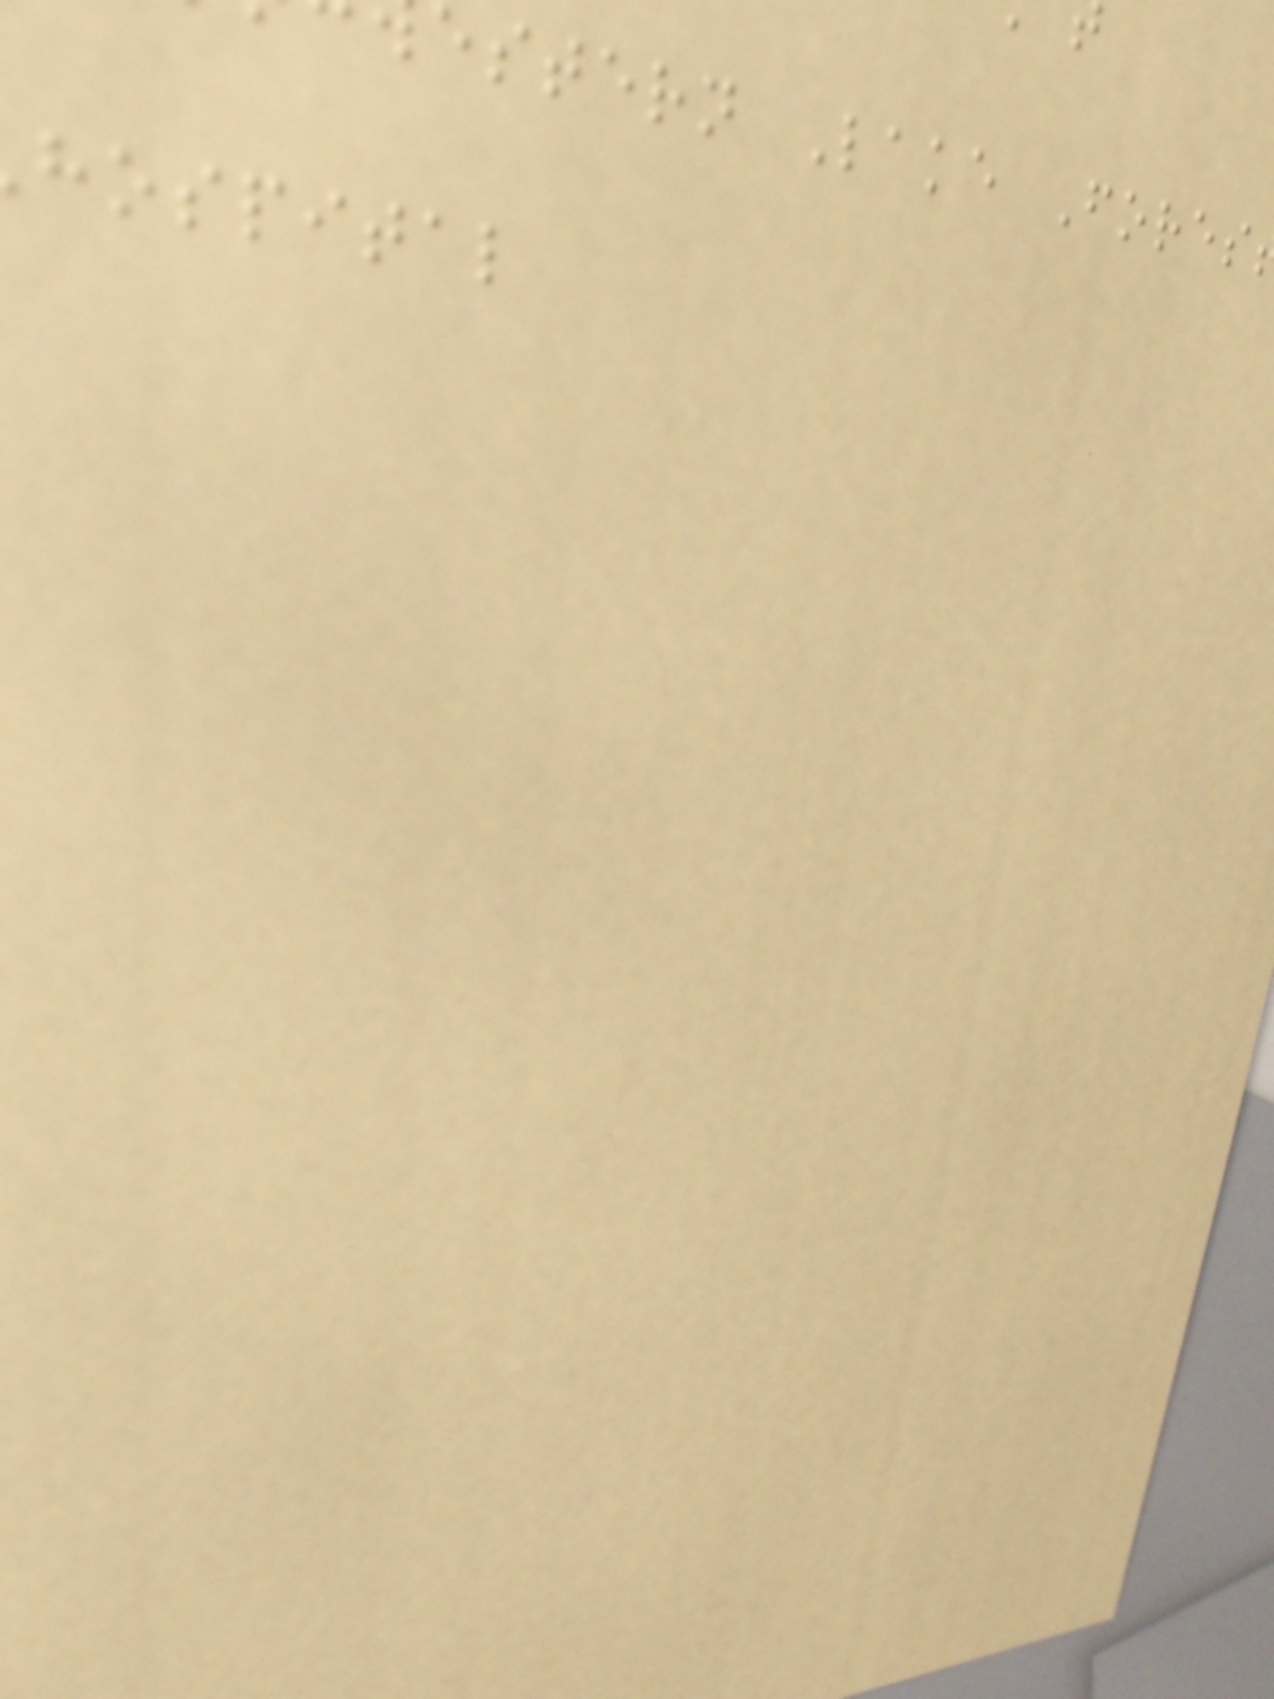estern Lake Fores
hospital
